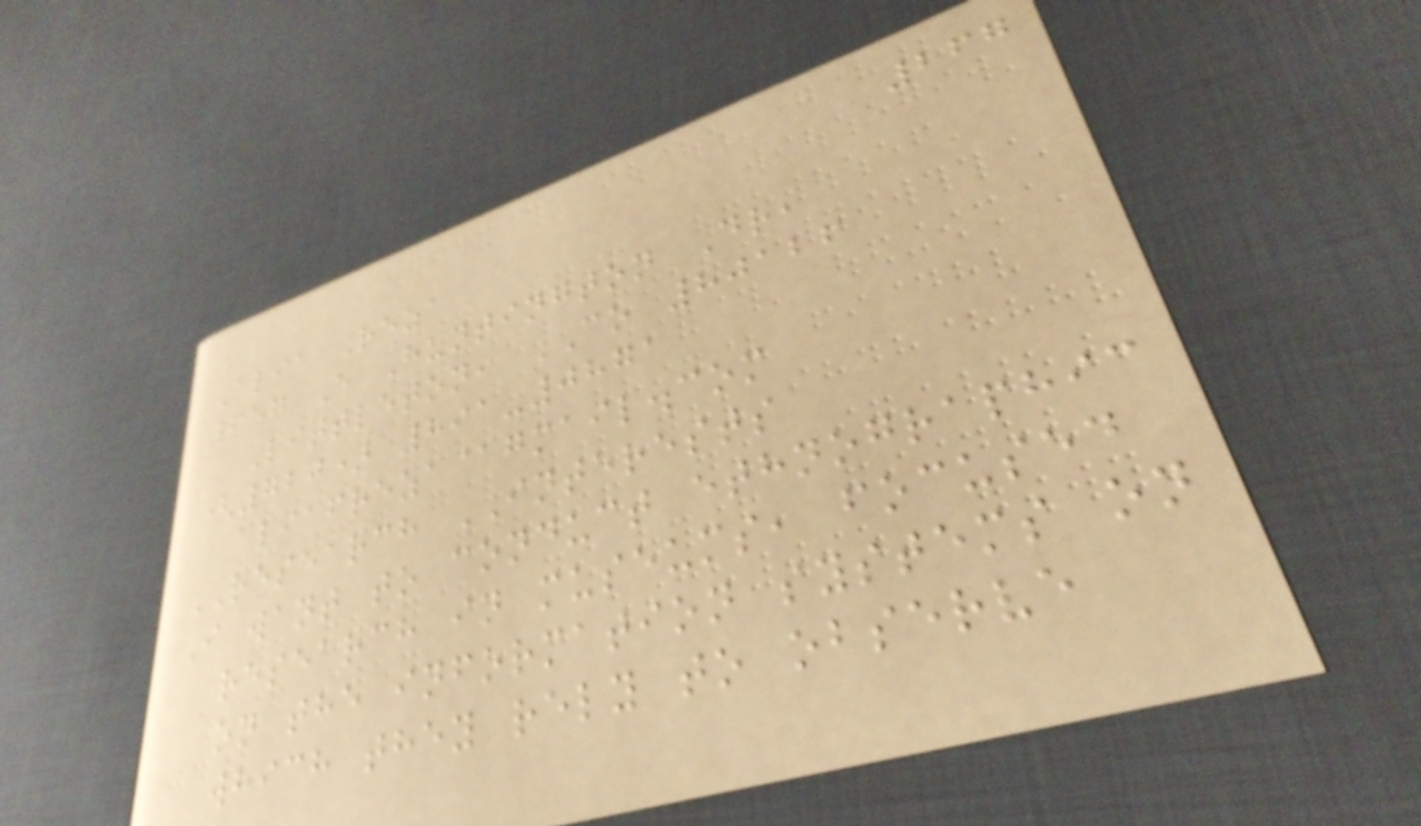267
Alia Reza
657 E Huntington Dr,
Littleton, CO 80126
(720) 891-0871
aliafreza@gmail.com
RESEARCH INTERESTS
I want to conduct ethnographic
research in museums, focused
on the information systems on
which they rely to observe
